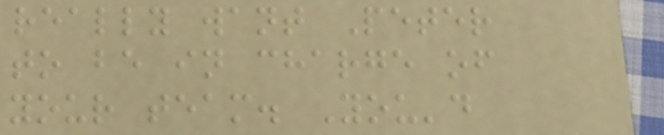really want Peter
to be in charge of
your team. You'd
